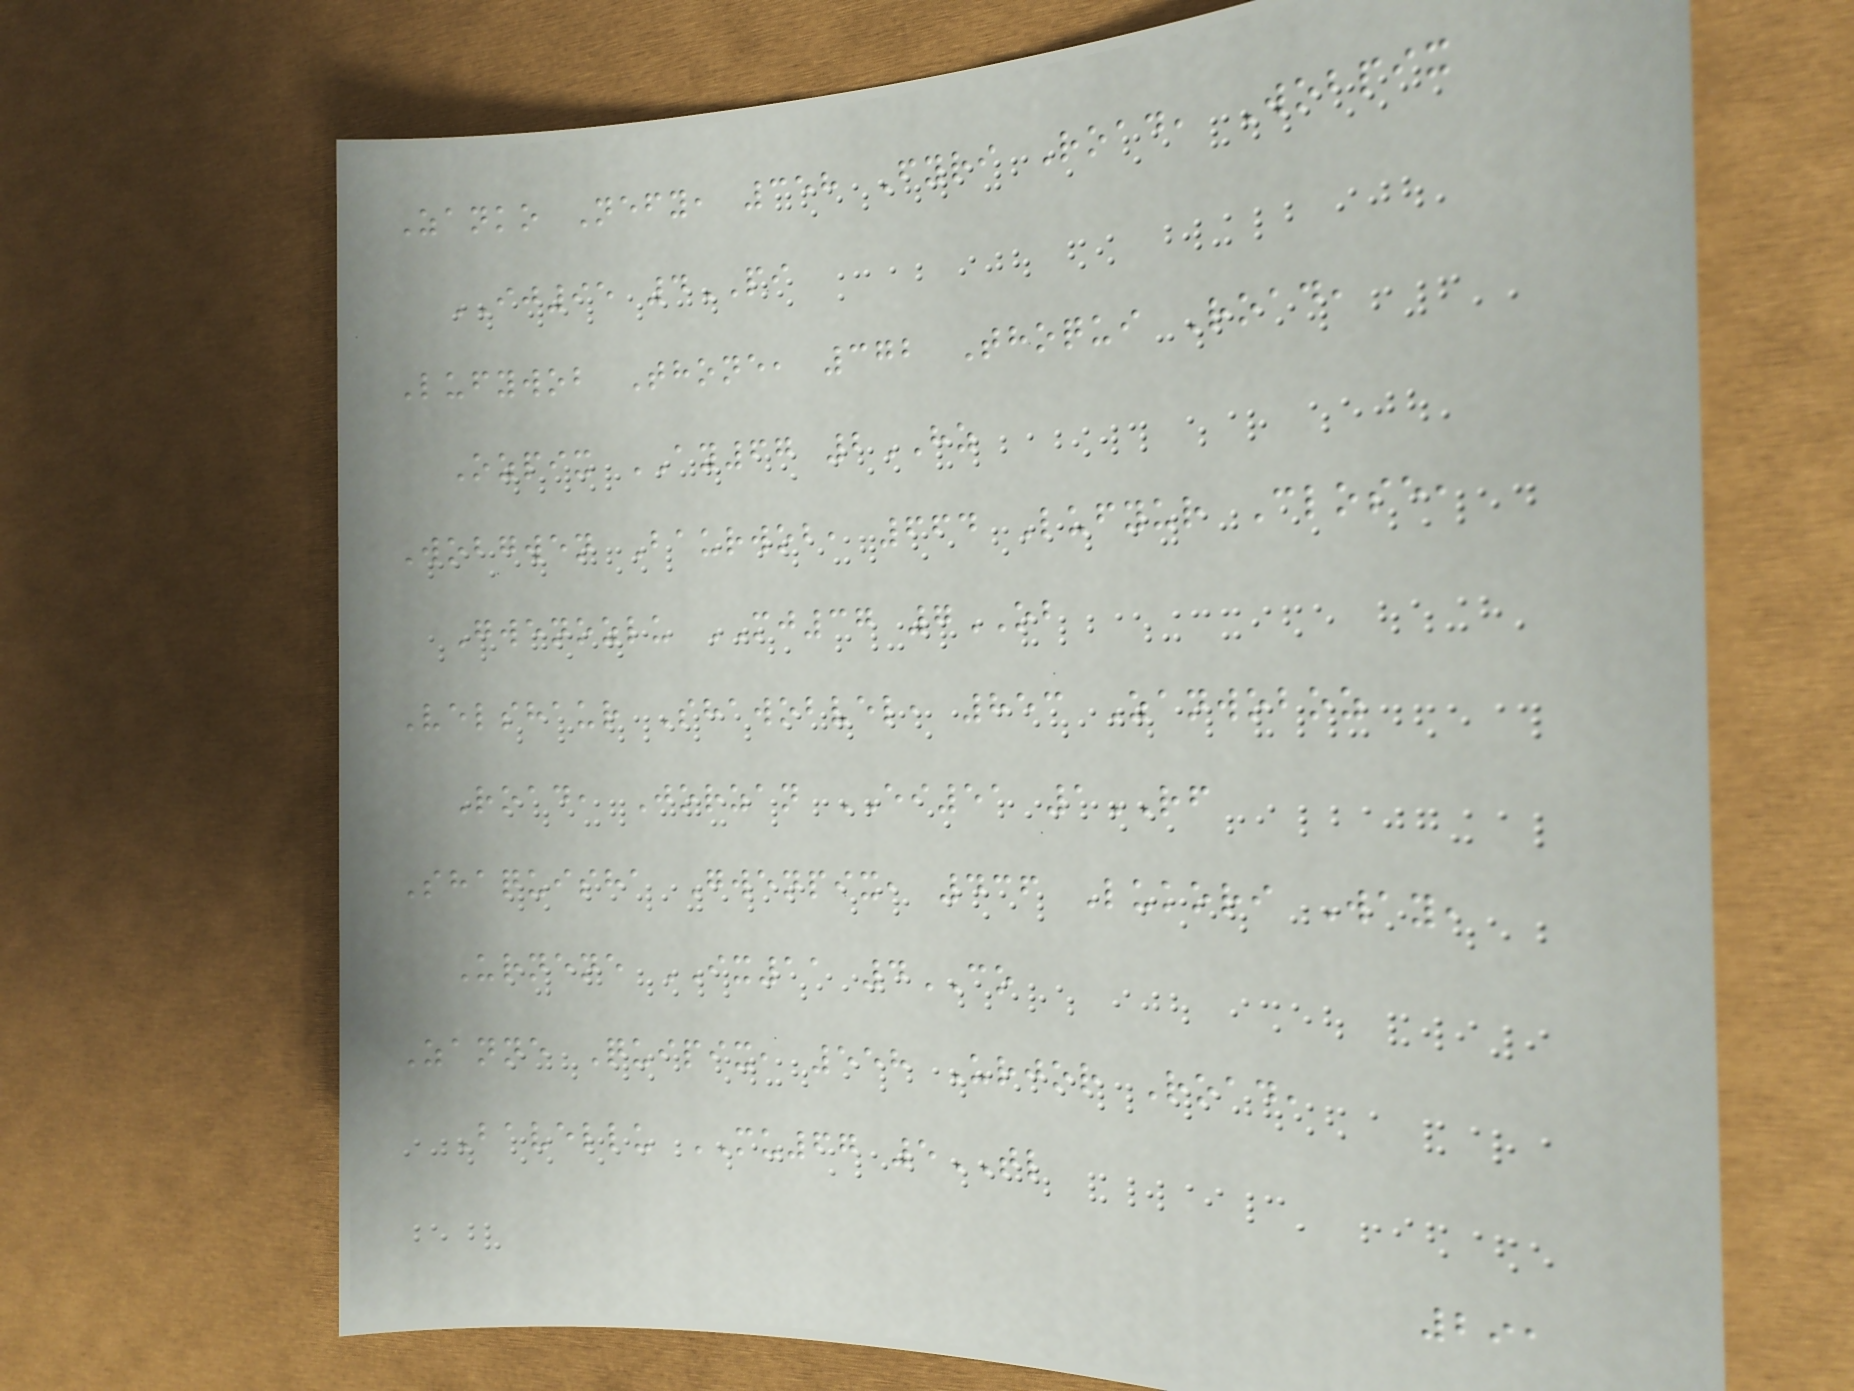Zanko Nefy, 358 Fyri Road, Wobpix
IJ95 4PI
Lufywob Thone, 372 Thoqui Road,
Ozpix AY67 2HZ
Wobgwen Baurwob, 664 Lufyur Close,
Gwenozlu MJ37 7OB
Velshaur Shawobvel, 853 Zanwoboz
Road, Jorzan EI51 1RF
Shaquisha Gwenpix, 436 Lukori Way,
Urnene IX11 4CO
Zanne Quipix, 558 Urjor Road,
Bavellu MU67 5TL
291
